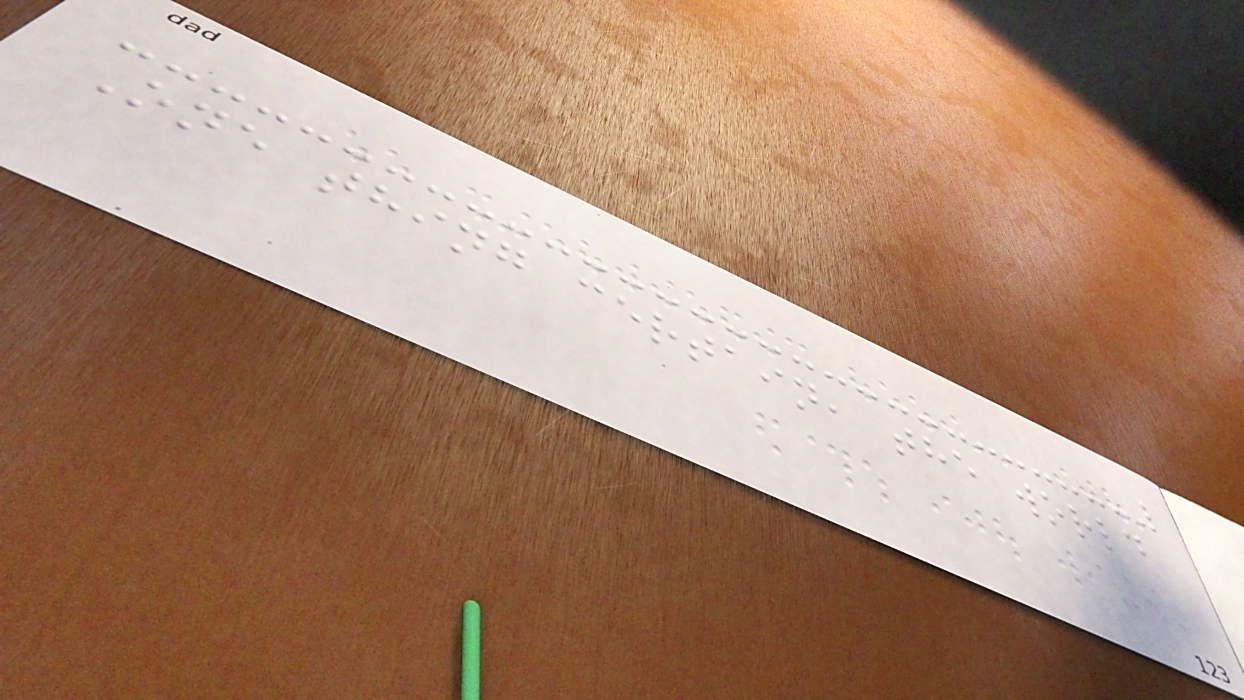One thing certain, the world
